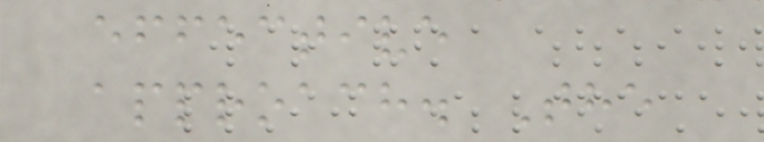effective
approach. The
